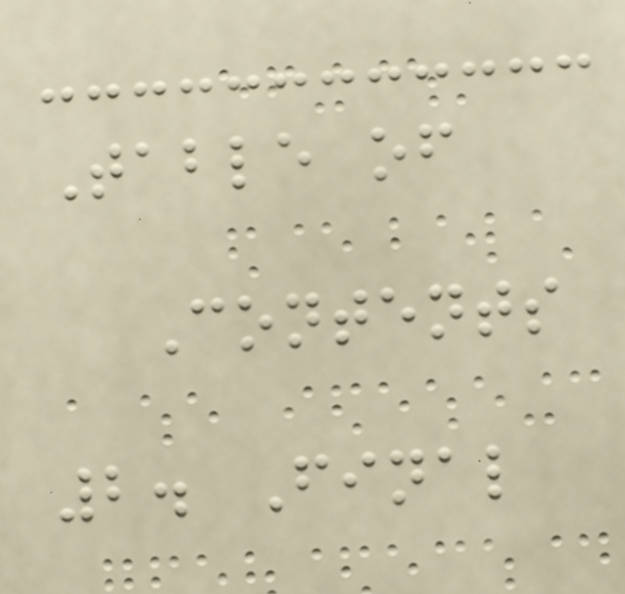Table of
Contents
2. Final
